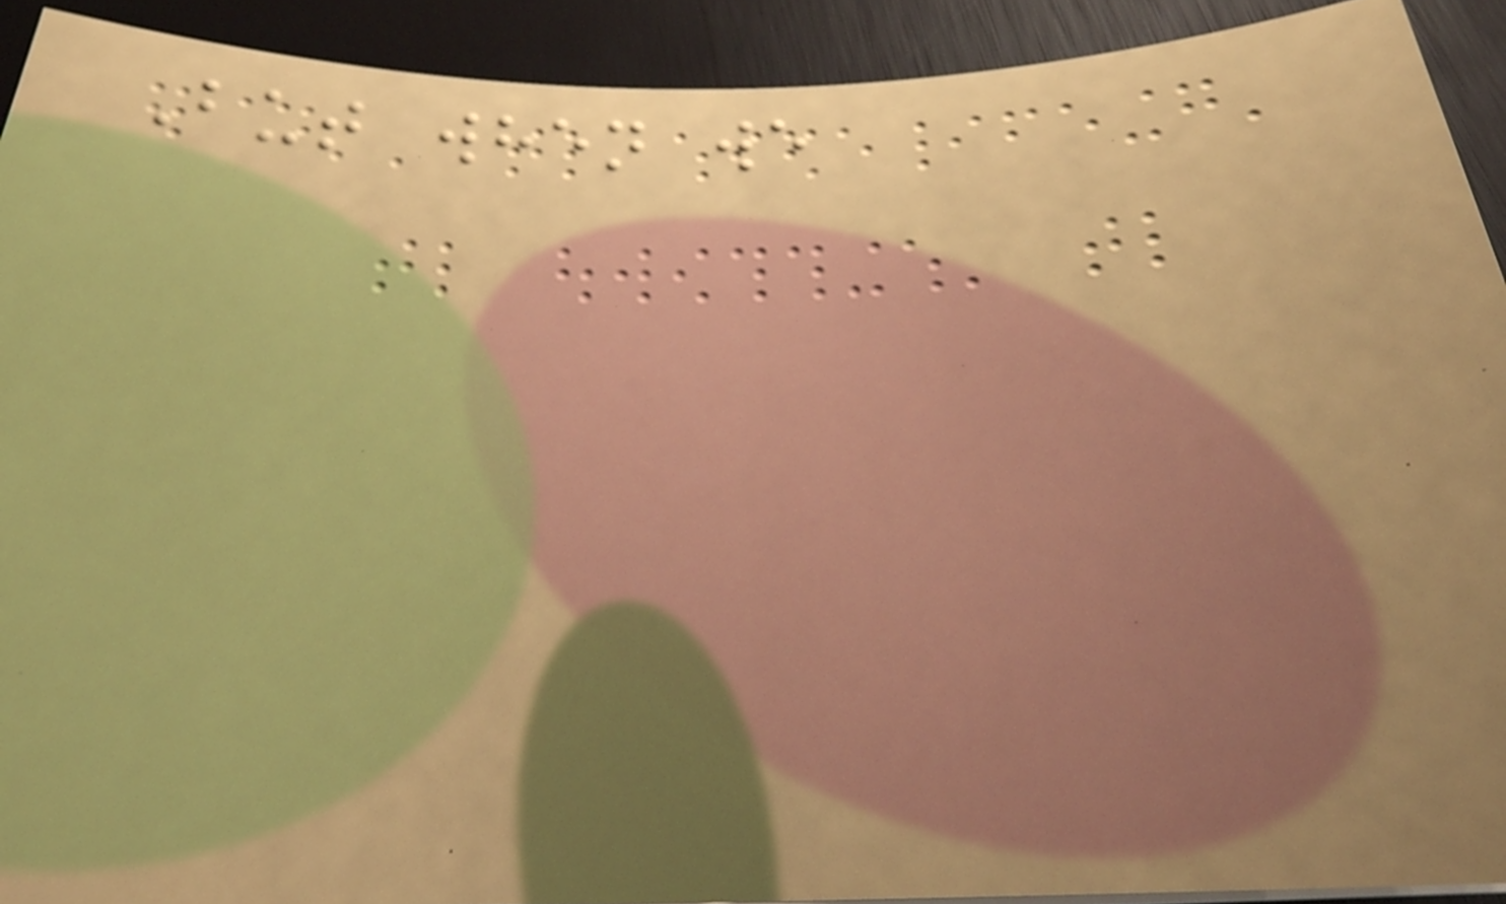But when we
